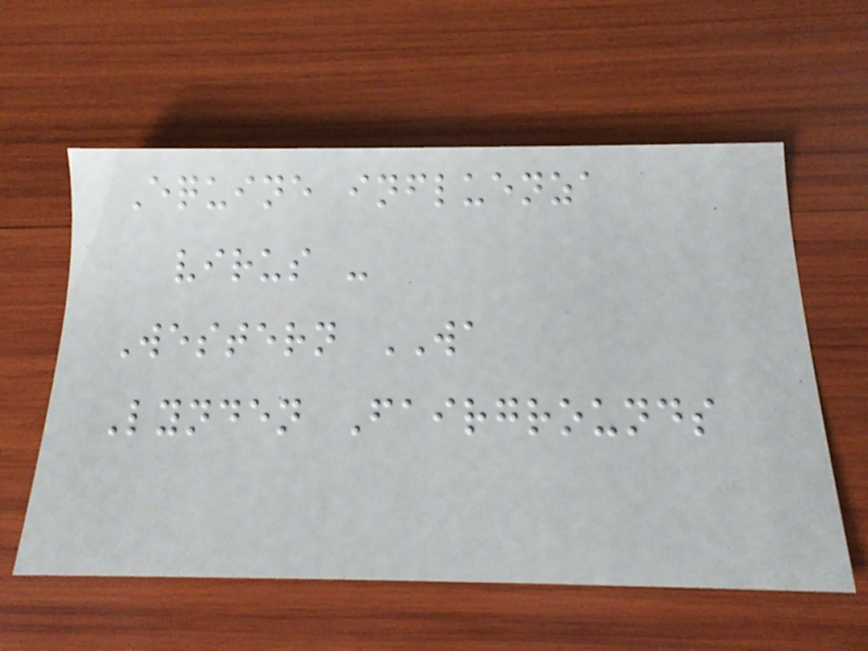Equine influenza
virus -
Western WA
Lynden Fairgrounds
